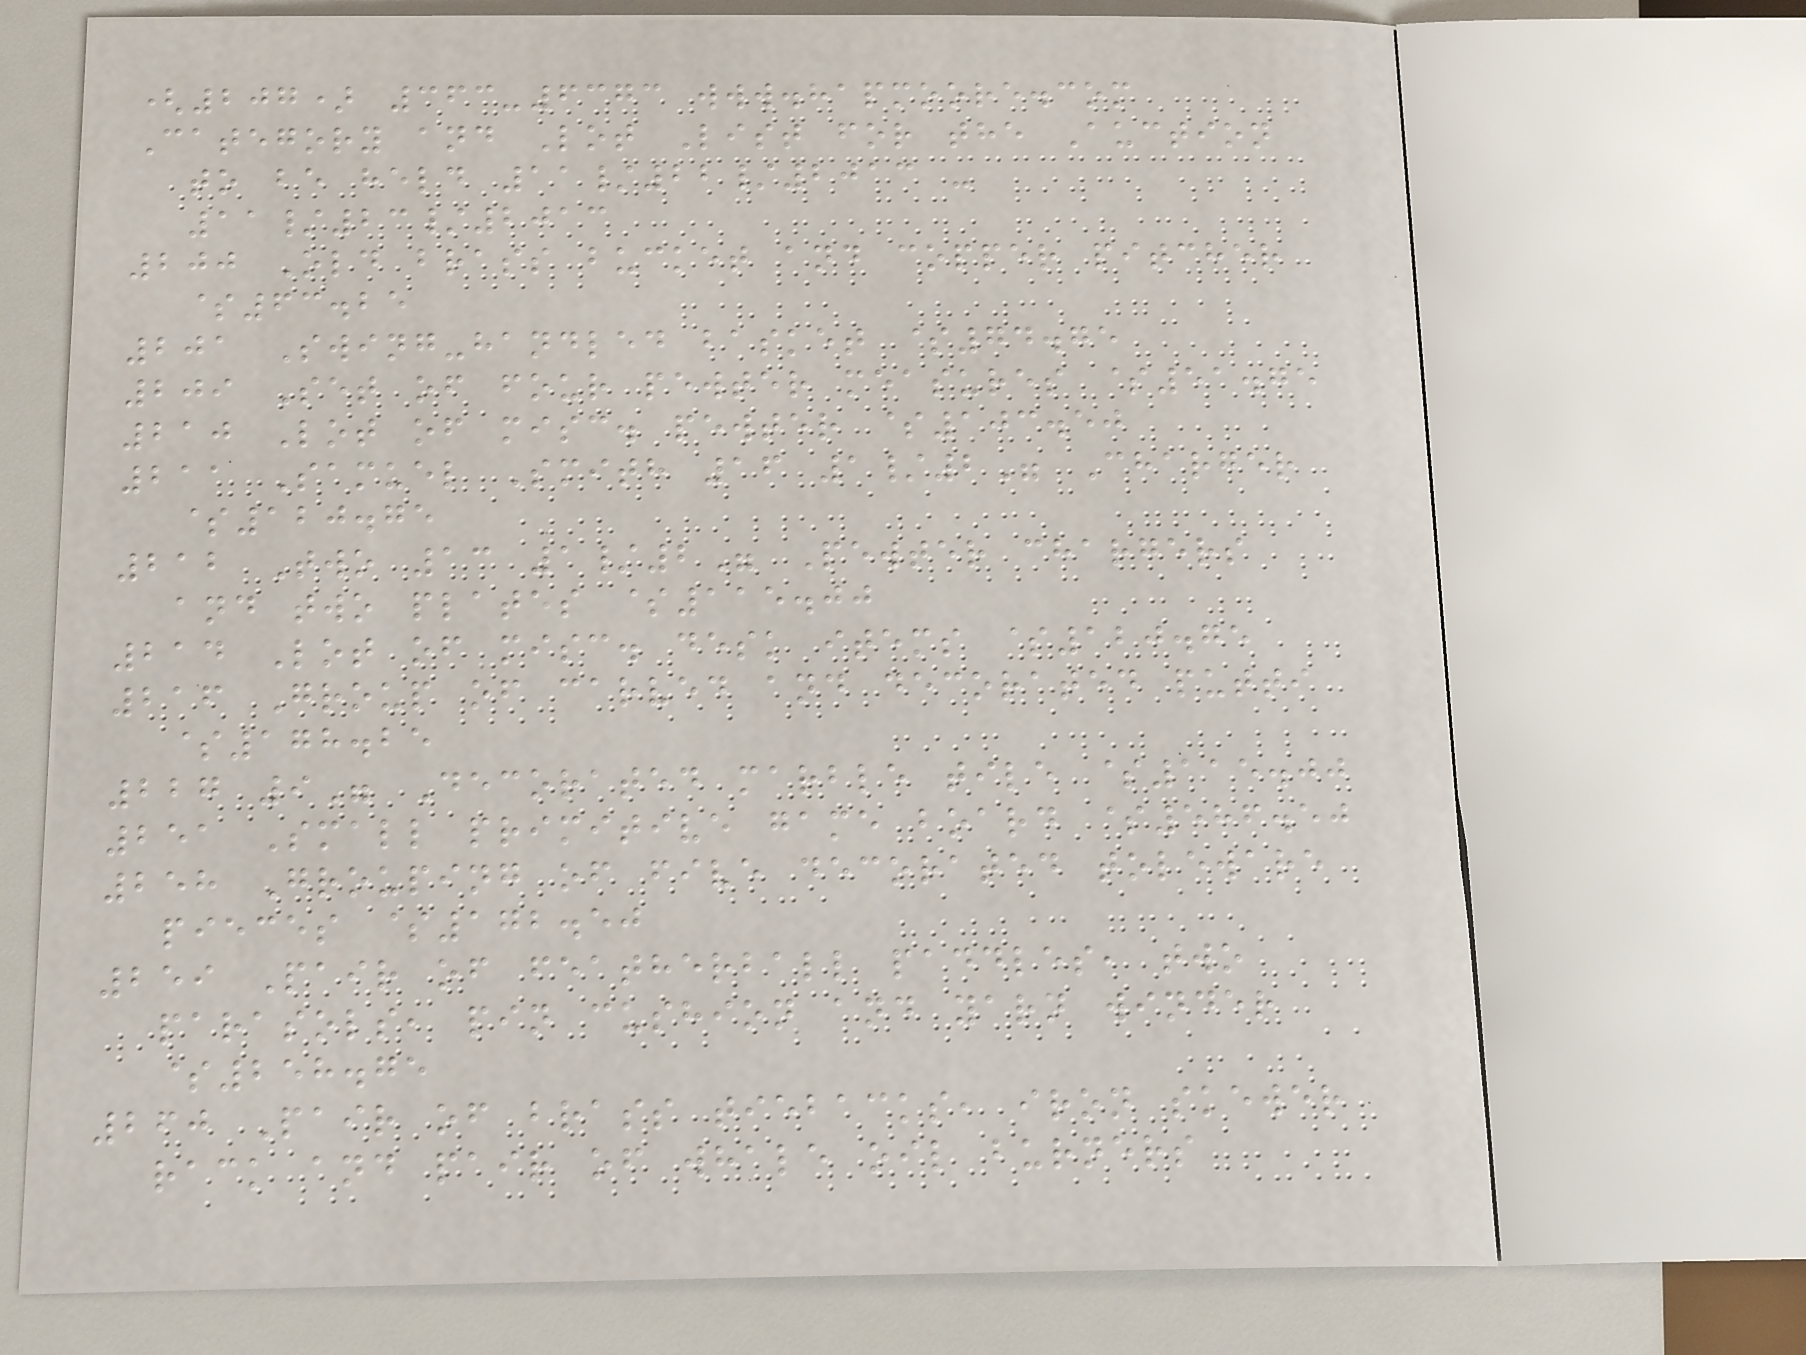(207) 363-6373 www.hapmoore.com
Category and Lot List for the Auction
to be held 11/22/2013 -
11/23/2013
200 Old brass bucket and copper pitcher
$63.25
201 Swing-handled basket $74.75
209 Set of four pewter measures $51.75
210 Lot of misc. pewter $103.50
211 Samuel Smith 16 1/2" Charger
$120.75
212 Two 13 1/2" Pewter chargers
and two plates $115.00
214 Lot of misc. desk items $120.75
216 Group of carved and decorated putti
$178.25
227 9" Decorated marble tile $115.00
251 Small primitive game board $586.50
258 Grouping of five decorated toleware
pieces $172.50
259 Pair of featherball paddles, two
parasols, pin cushion and yarn winder
$258.75
260 Pair of brass tiebacks, iron skewer
rack and pair of whale oil burners
